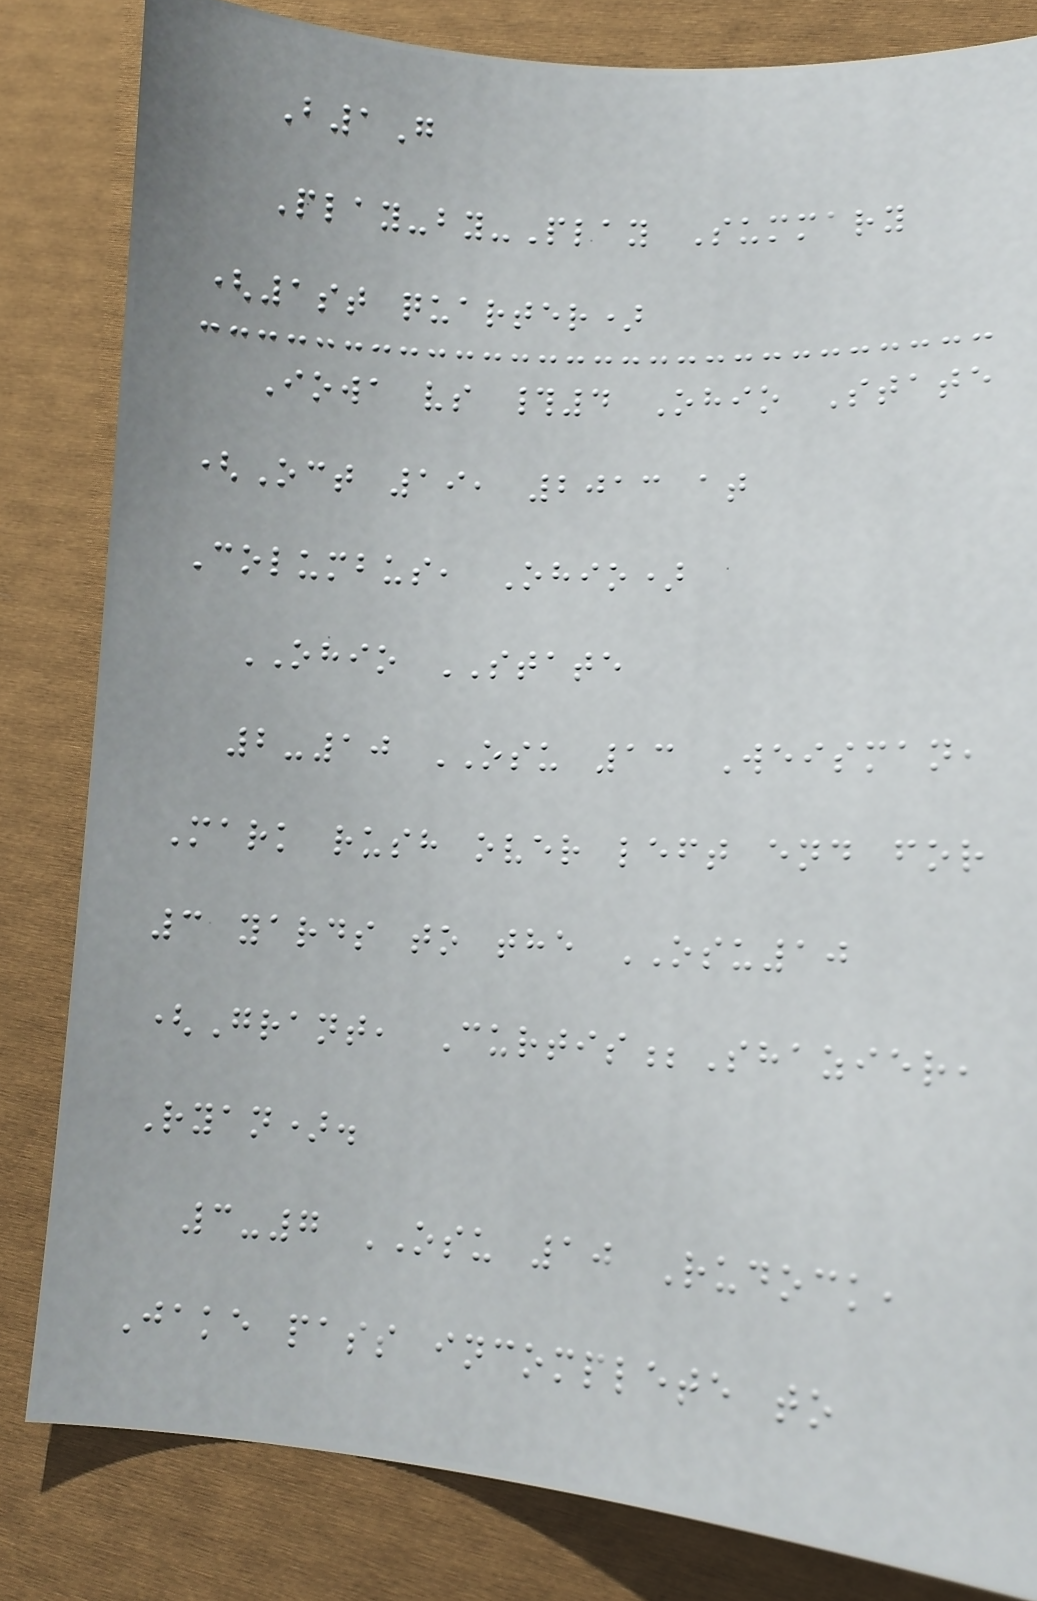B1G
Play-by-Play Summary
(1st quarter)
Iowa vs #4 Ohio State
(Oct 19, 2013 at
Columbus, Ohio)
OHIO STATE
2-10 OSU 13 Weisman,
Mark rush over left end for
3 yards to the OSU10
(Grant, Curtis;Shazier,
Ryan).
3-7 OSU 10 Rudock,
Jake pass incomplete to
